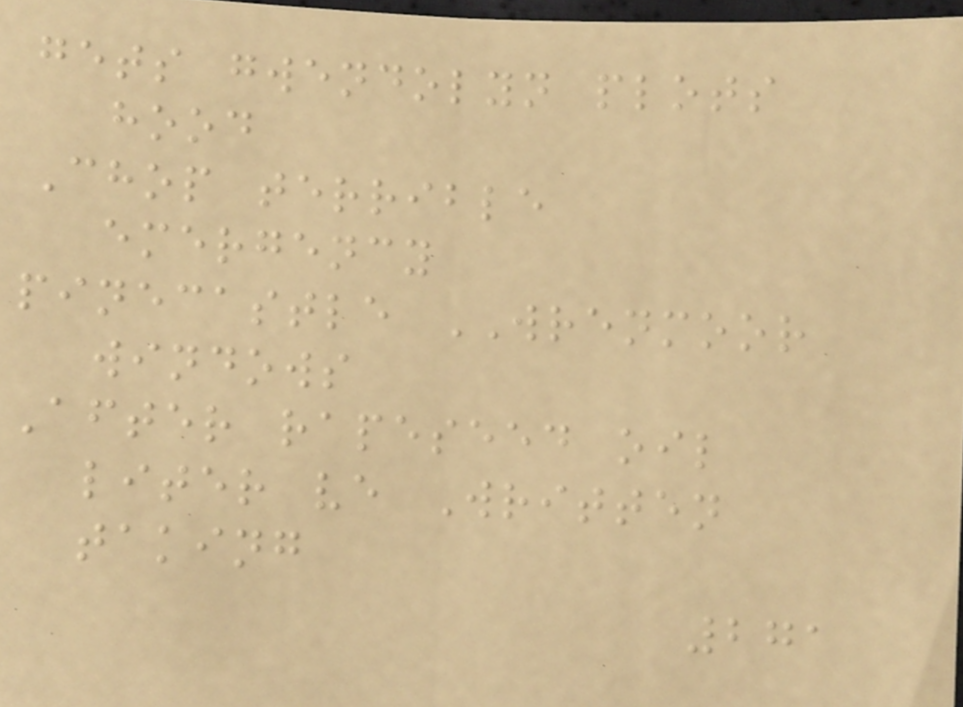gets gwendolyn plots
hood
Chop terrible
emergency
pinecastle WRENMOOR
windows
After rapeseed oil
liter ve Written
taking
271
